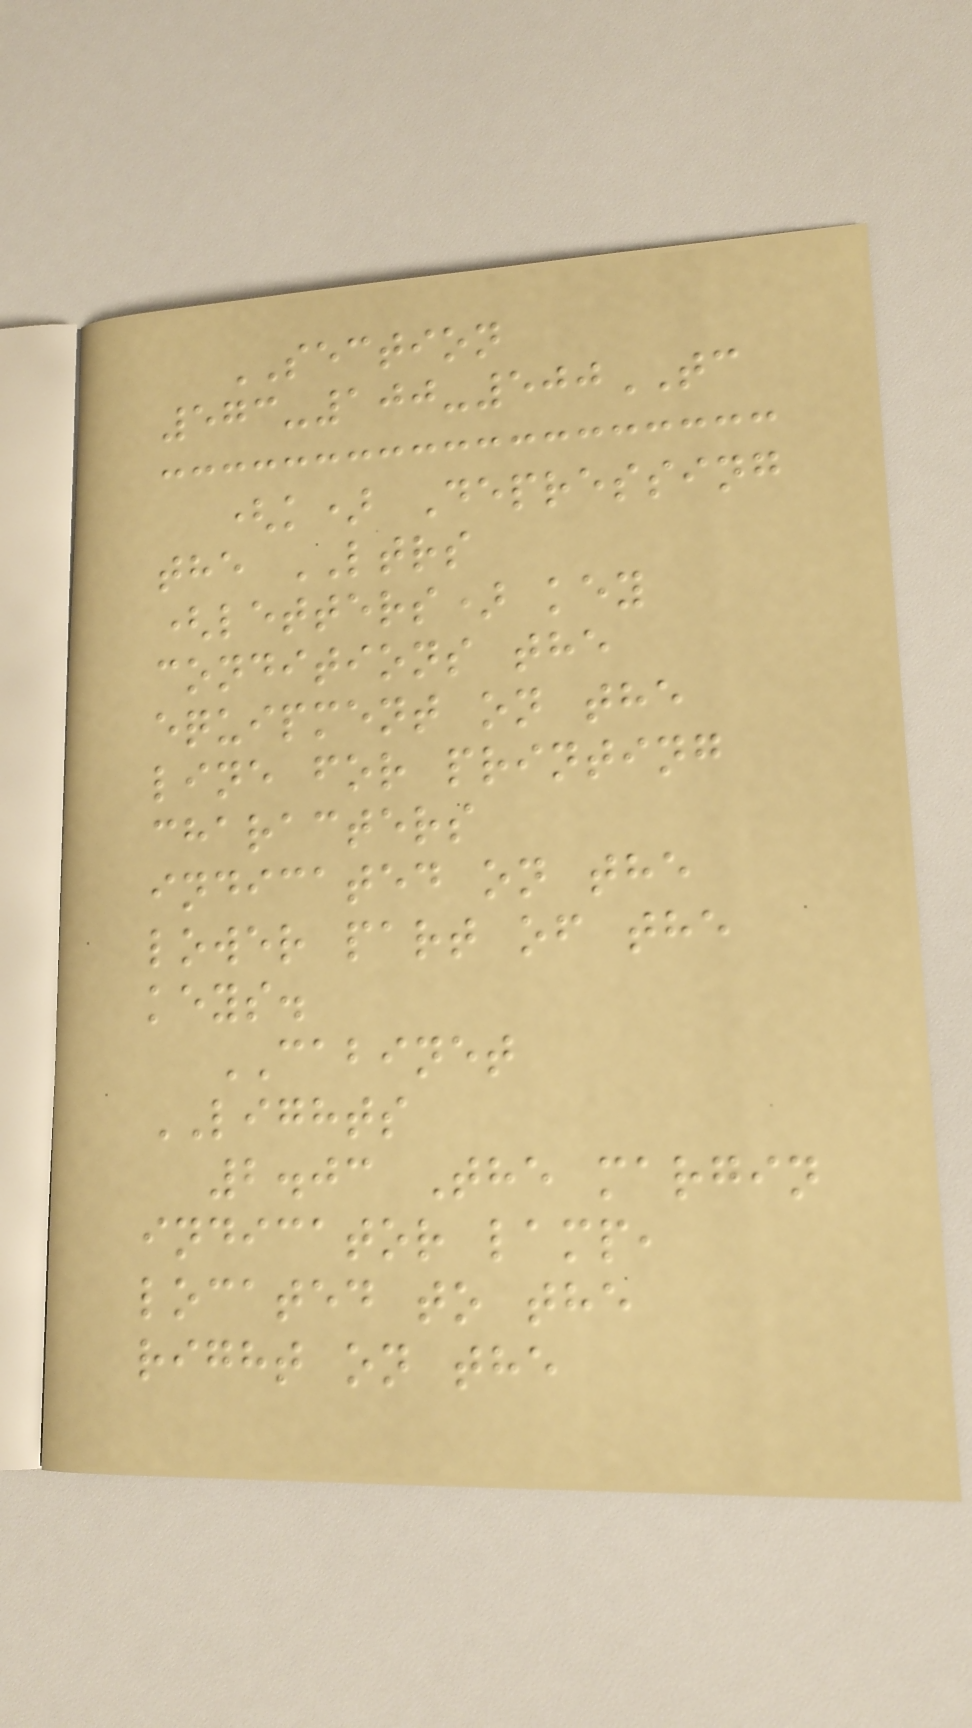SECTION
573-100-500TC
(k) Depressing
the LTRS
(letters) key
conditions the
equipment on the
line for printing
characters
indicated on the
lower part of the
keys.
CABINET
LIGHTS
2.03 The margin
indicator lamp,
located to the
right on the
